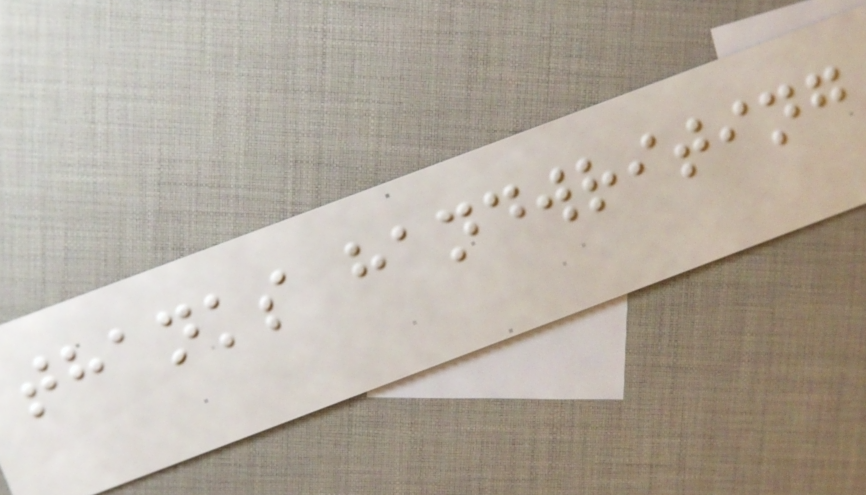thanks handwriting
